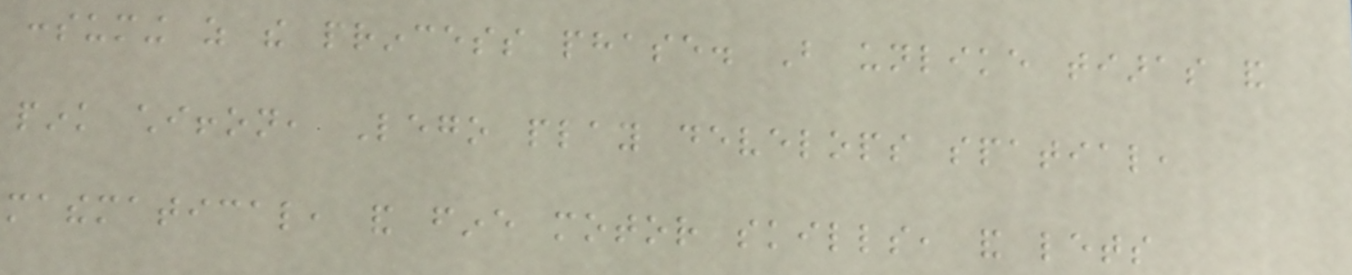consuming as the princess phase. But unlike tiaras and
pink chiffon, Lego play develops spatial,
mathematical, and fine motor skills, and lets
